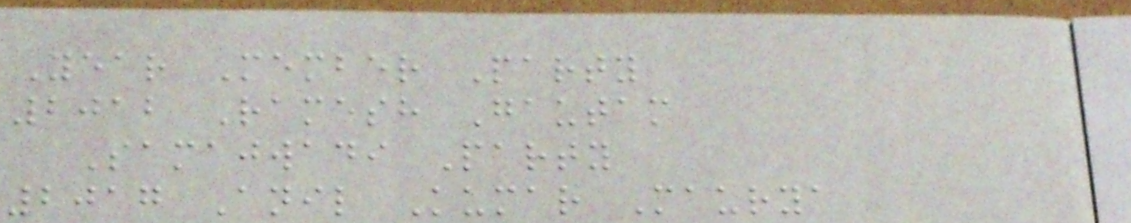Year Member Party
2012 Ramesh Gautam
Samajwadi Party
2017 Anil Kumar Maurya
